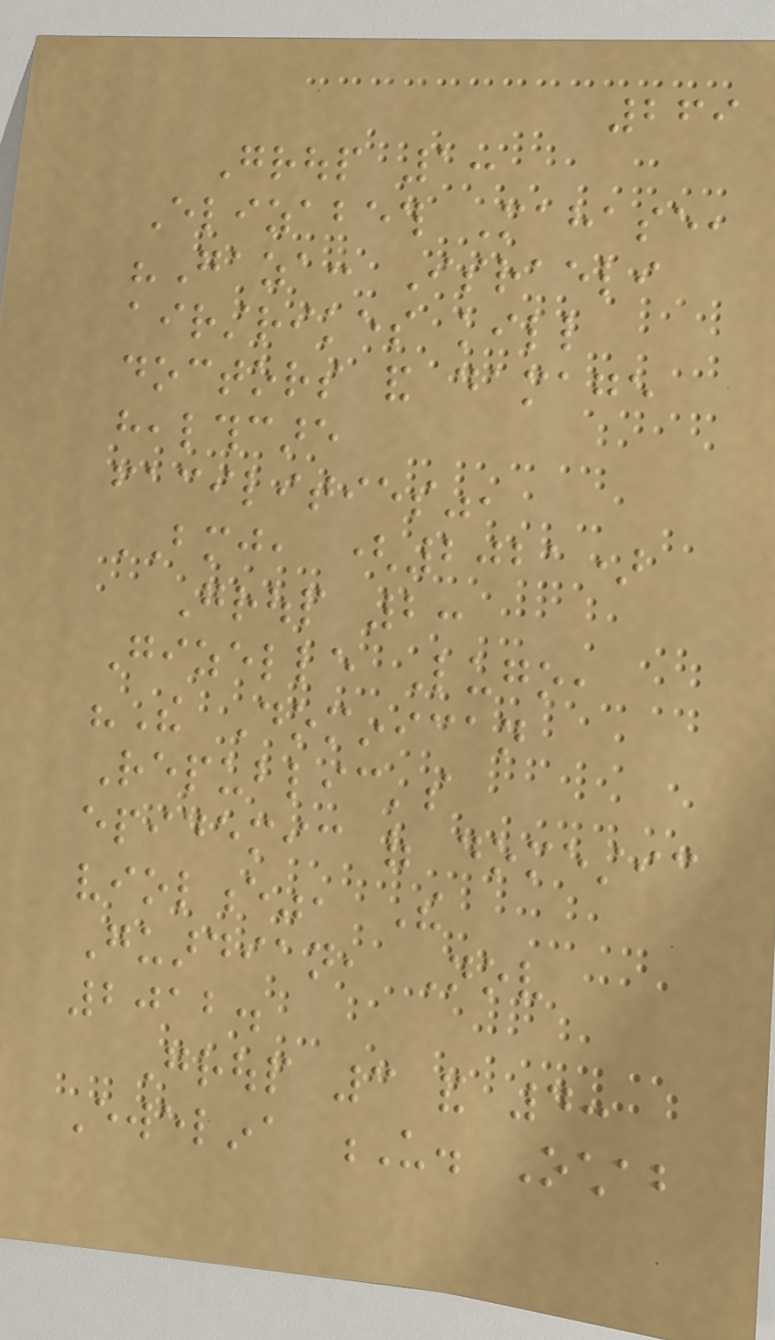269
Group 1:
Elizabeth Mahase,
"Gaza: Israeli
airstrikes kill
doctors and damage
healthcare
facilities",
BMJ, (2021)
Group 2:
Gizelle Lugo,
"The Dominican
Republic's
epidemic of domestic
violence", The
Guardian, Nov
2012.
Group 3 and 4:
Ewelina U. Ochab
